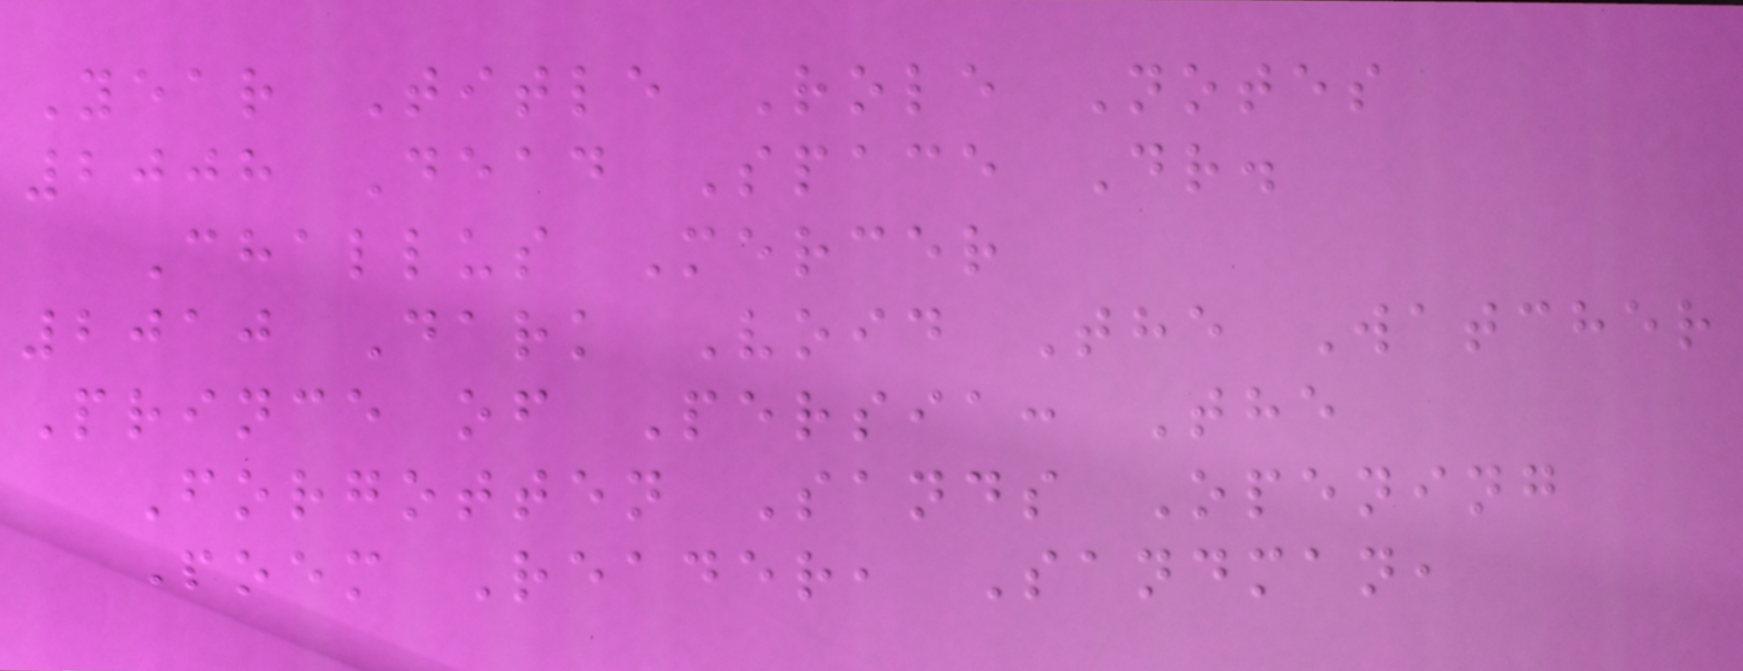Year Title Role Notes
2008 Dead Space Dr.
Challus Mercer
2010 Dark Void The Watcher
Prince of Persia: The
Forgotten Sands Opening
Poem Reader, Sandman,
